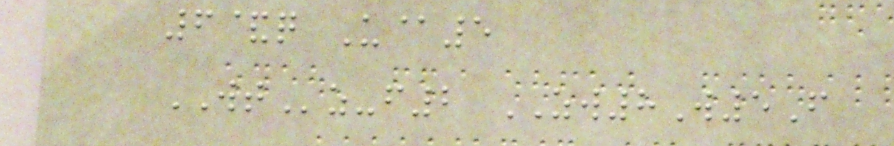6&q U@5
WTz-f2 ZW8W5F
